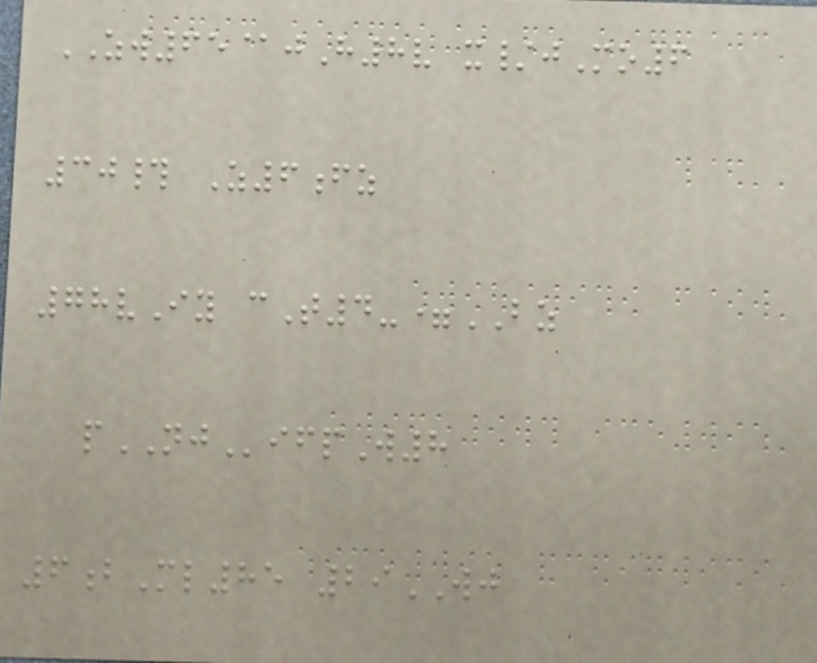ZW65@jH8v x/jMo6
30# Z6fz
78vIy cT4-=BZ
pNJifpW8
6bMl85 29WJ
